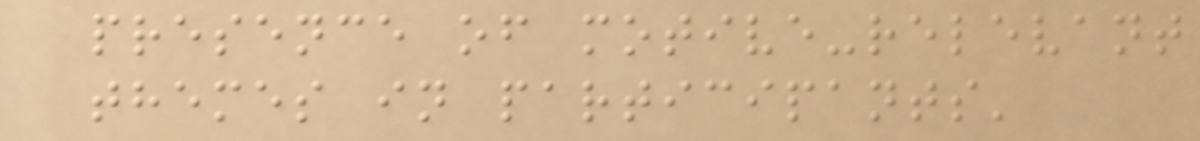presence of motive-relevant
themes in participants'
